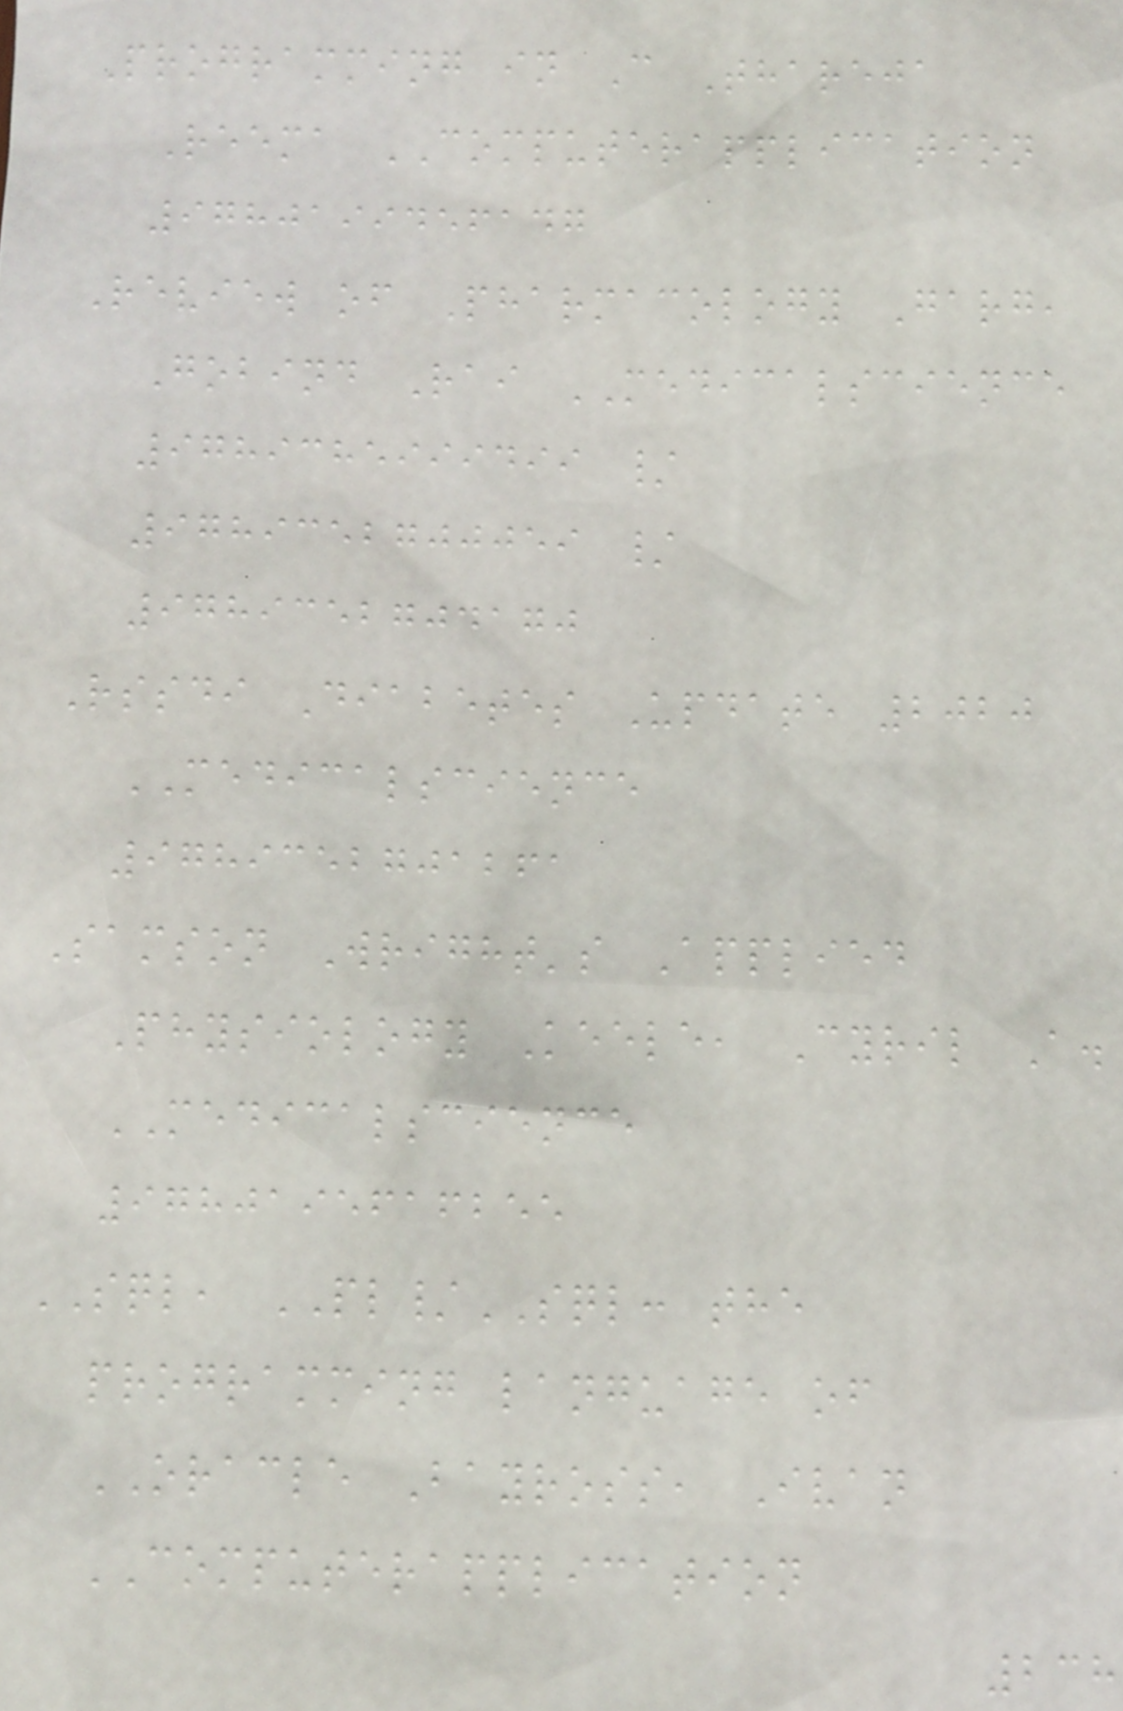Programming in C Thareja
Reema COMPUTERAPPLICATION
9780199456147
Review of Pharmacology Garg,
Gobind Rai MEDICALSCIENCE
9789385999499 /
9789352700059 /
9789352704170
Rssdi Diabetes Update 2020
MEDICALSCIENCE
9789352701261
Samson Wright's Applied
Physiology Keele, Cyril A.
MEDICALSCIENCE
9780195616255
SQL, PL/SQL: the
programming language of
ORACLE Bayross, Ivan
COMPUTERAPPLICATION
238
